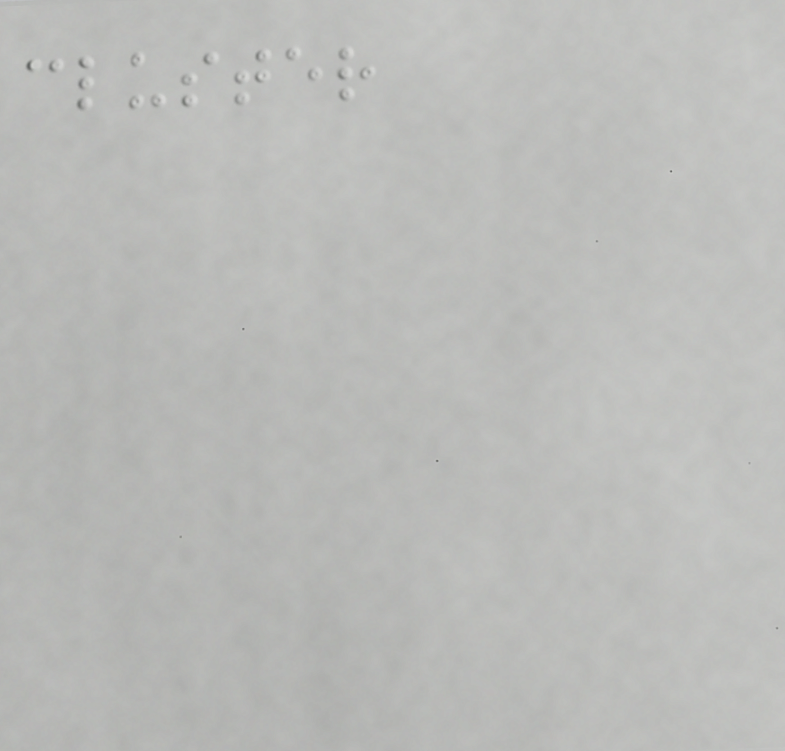cluster
